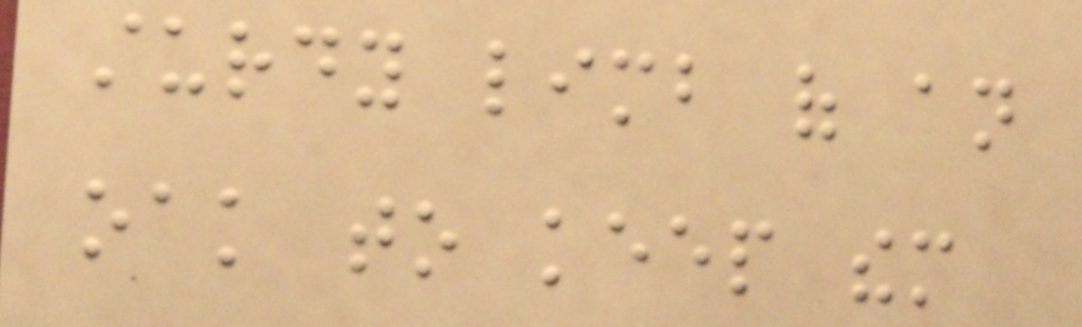sturdy limb of an
oak to keep them
